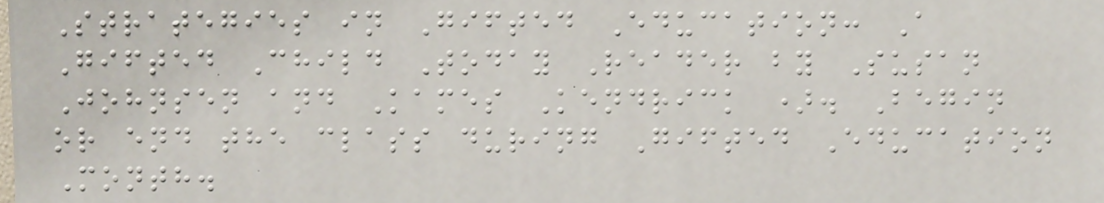Strategies in Gifted Education: A
Gifted Child Today Reader by Susan
Johnsen and Kames Kendrick ). Begin
or end the class during Gifted Education
Month.
